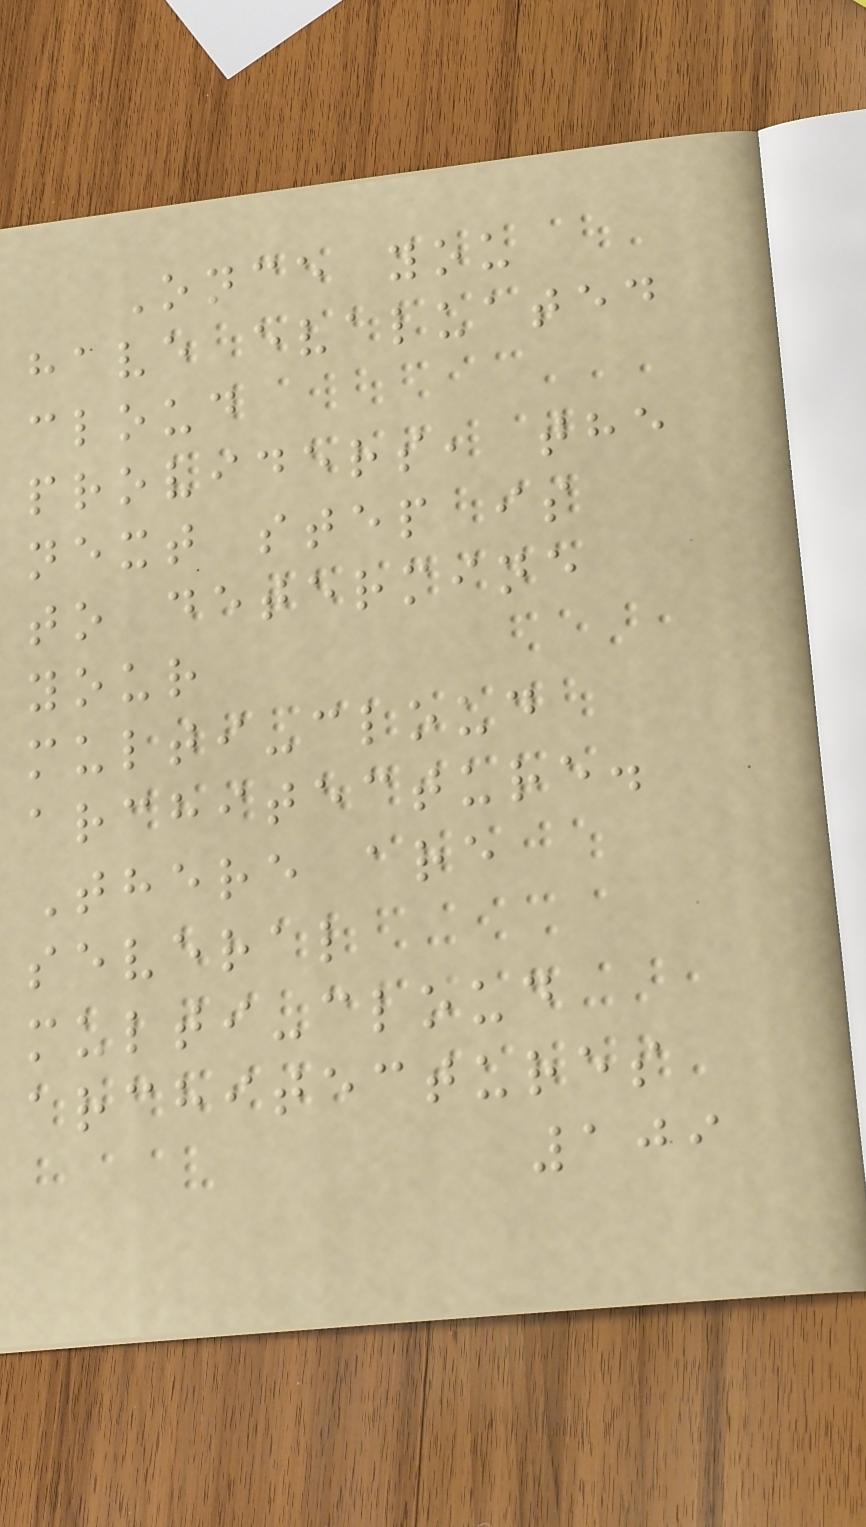Once you
have evaluated
cloud
providers, the
next step is
to determine
your
multi-cloud
architecture.
There are
several
multi-cloud
architectures
109
